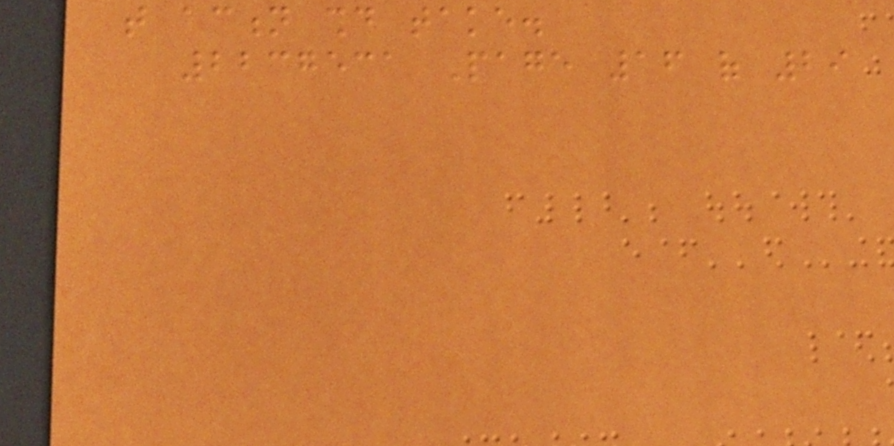that action should take.
2237531 Page 16 of 29
